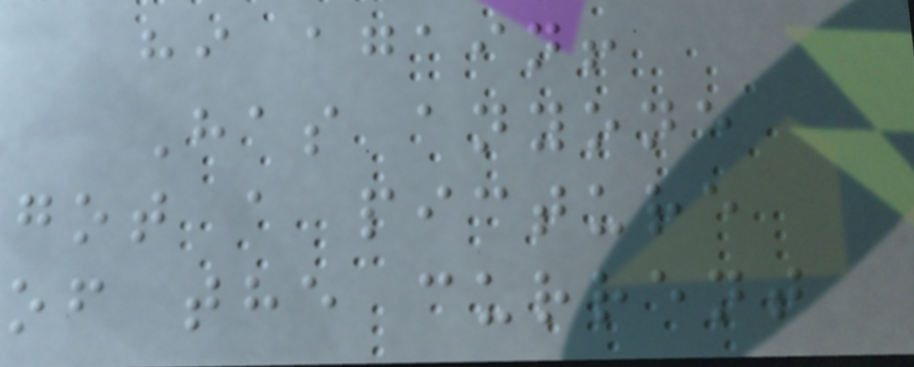hi again!
Has anyone
got a picture
of the current
